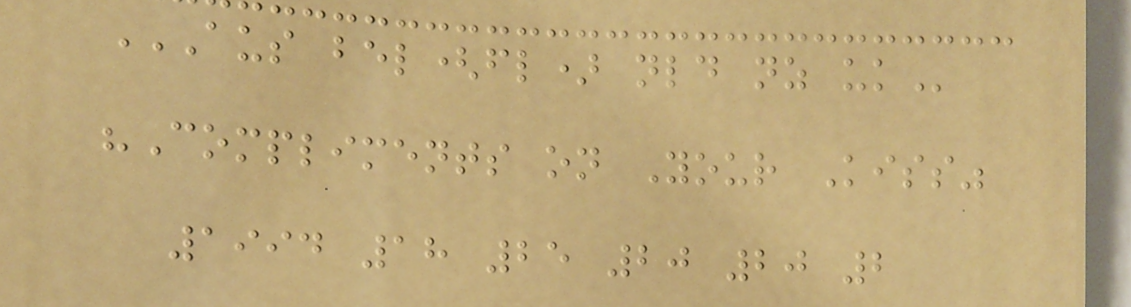AUS BEL(FL) NLD NZ UK
"Compliments on Your Kiss"
1994 18 25 20 20 2
